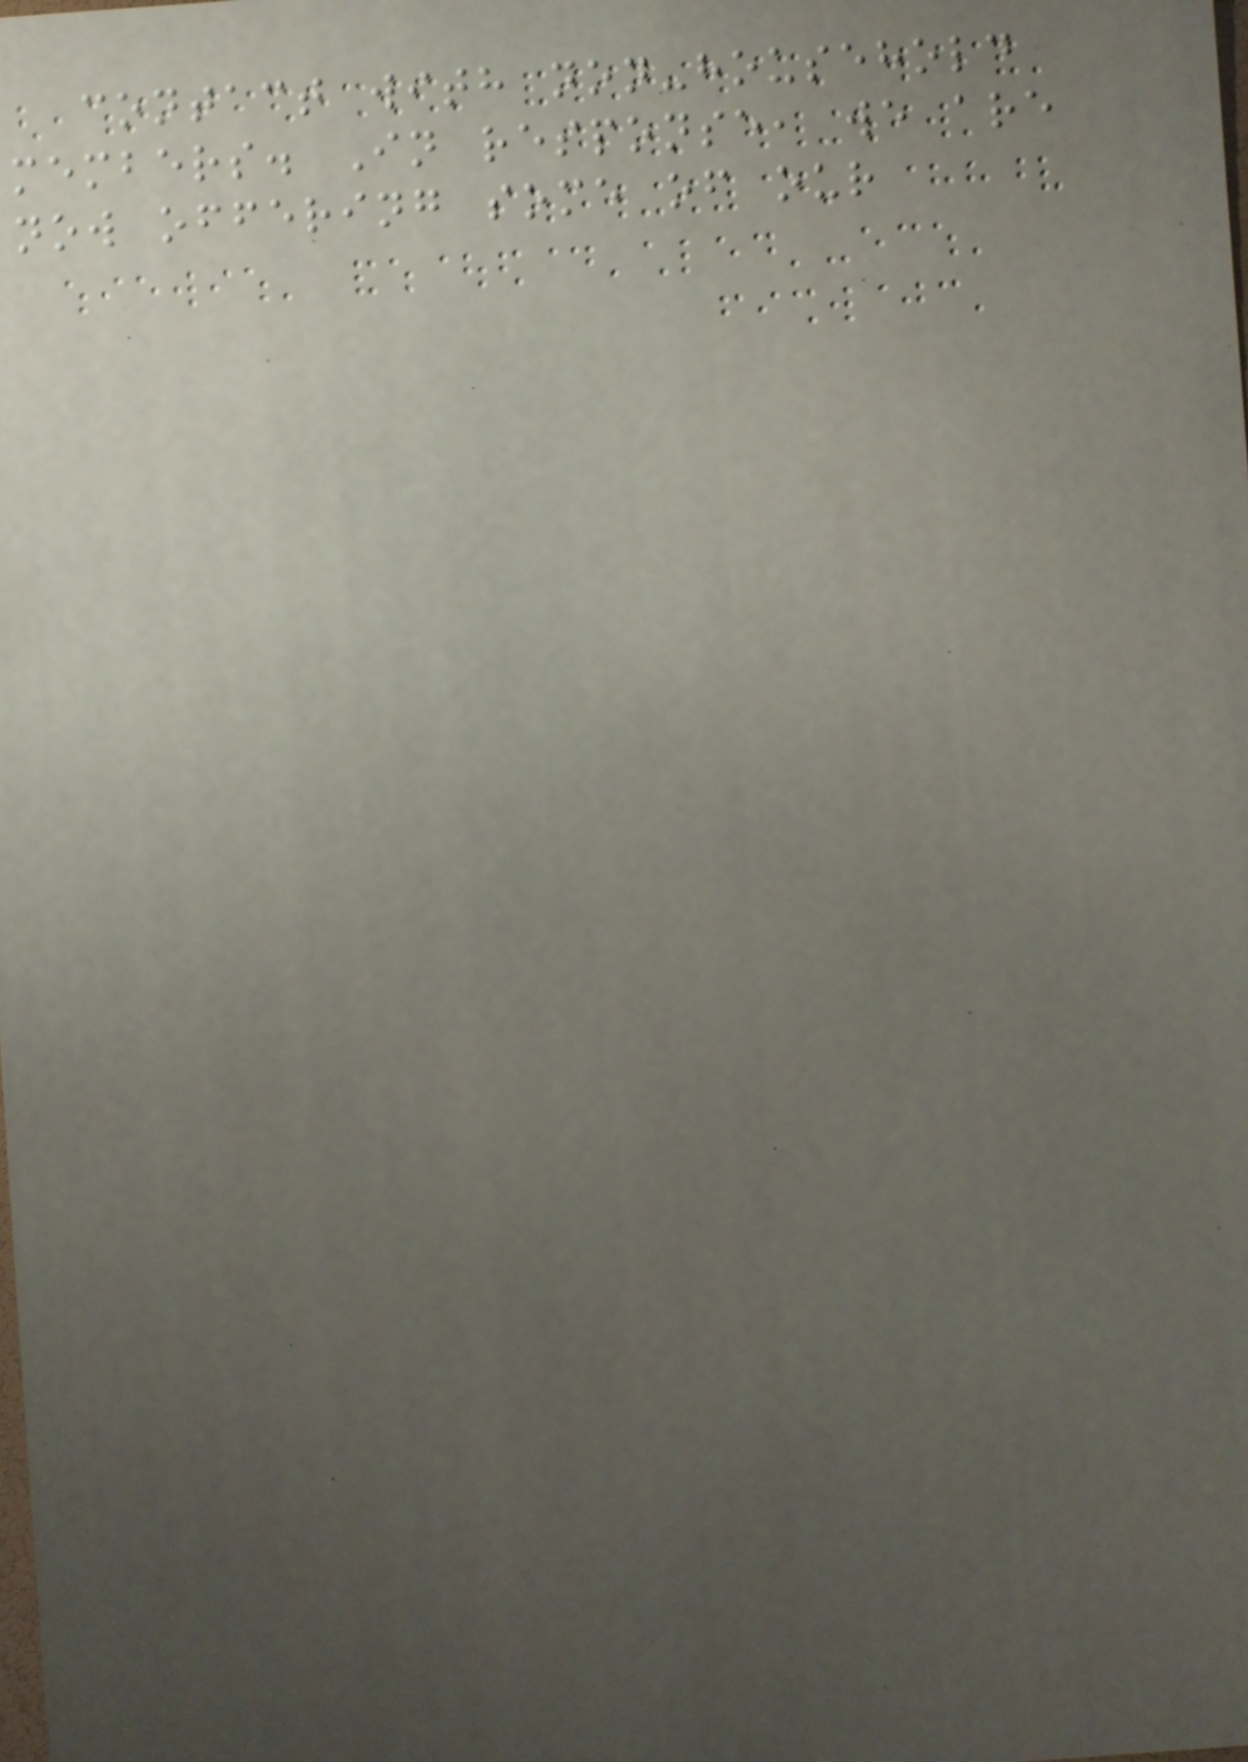contact with non-household
members. In response, we are
now offering some of our
